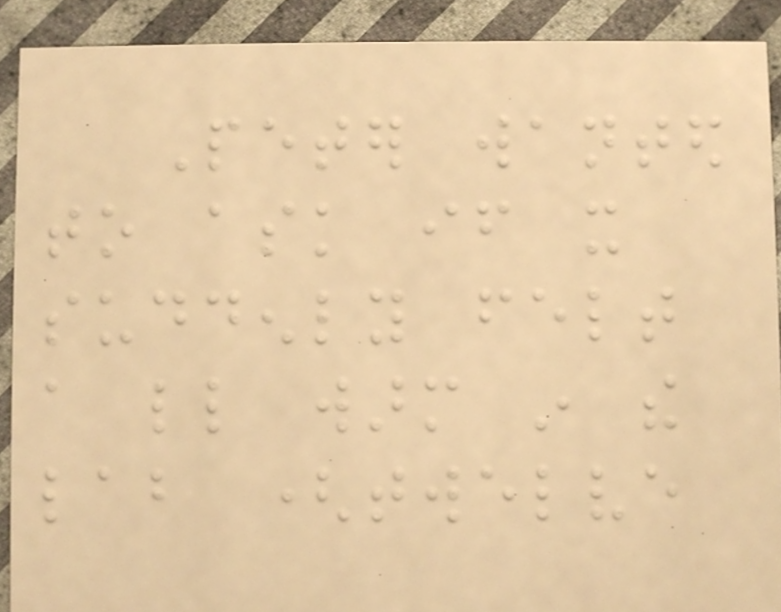Peter wanted
to ask if it
suddenly felt
a little warm in the
lab (twelve
